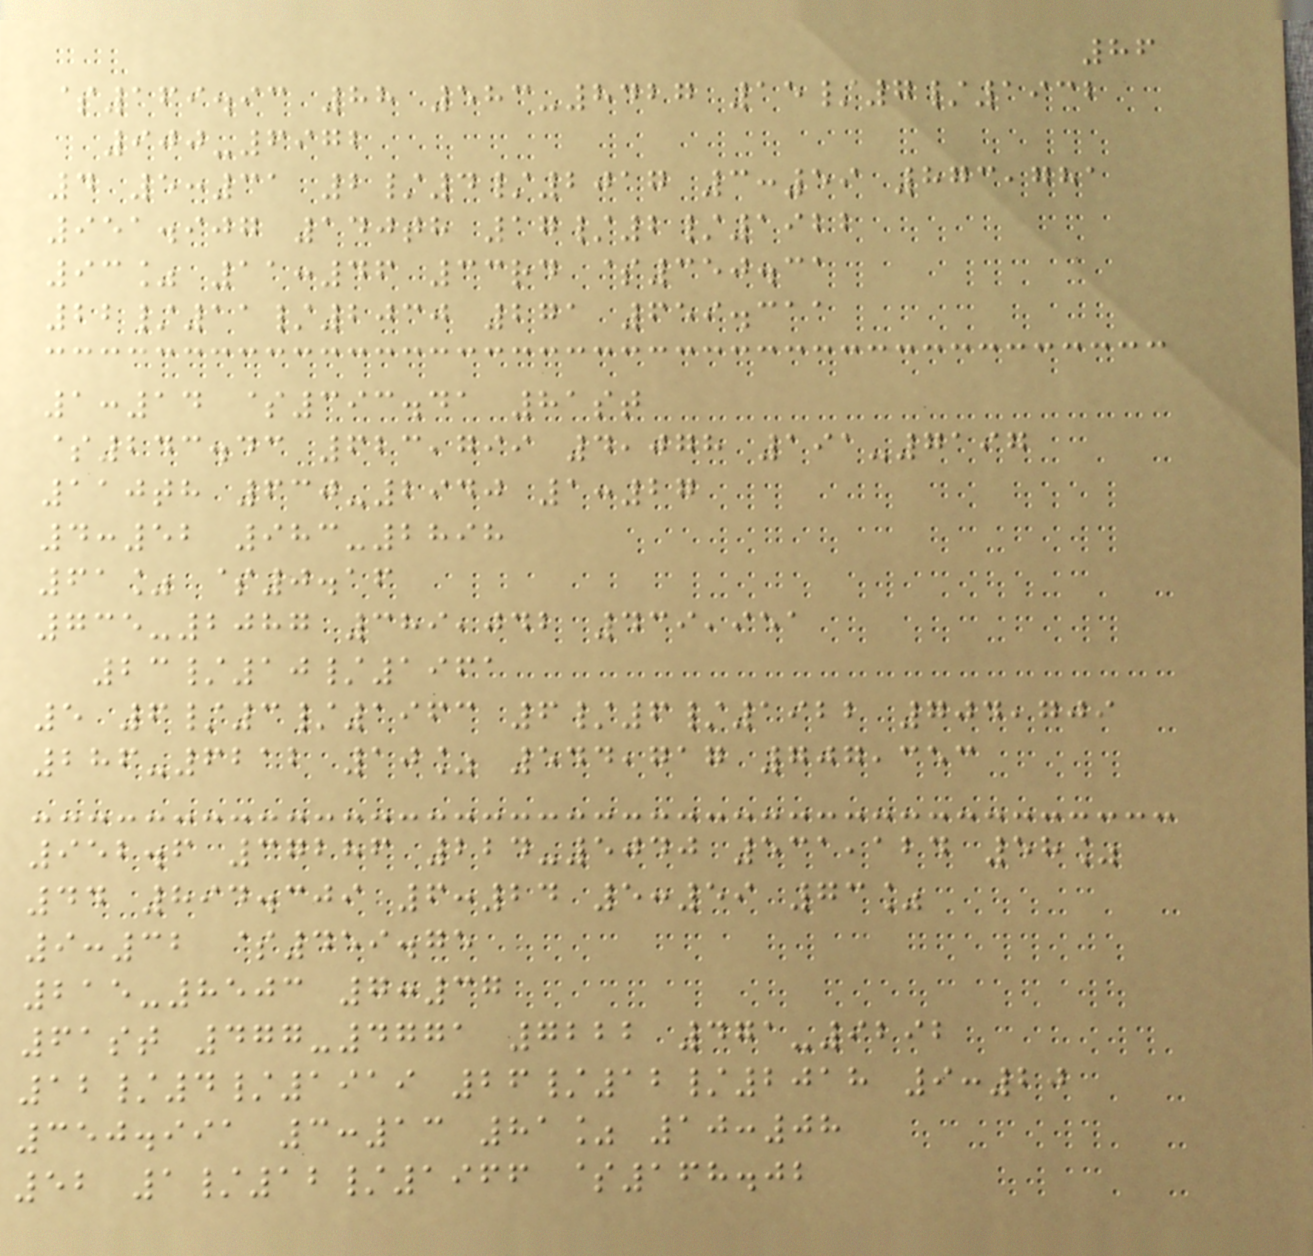86
$169.93 88 583-8427 15/7/1932
900-6972
4 5:31 2/4/2017 3:59 873,781
951.907 140th 17/2/1922
93% 11:46 33rd $350.31
22/11/2030 271 659.311
1:14 $393.41 81st
$243.43 623,799 4,078 191-7197
110th 630-2940 1:27
4:52 983-2898
61% $0.16
735-2087 389,042 439,951
23/10/1961
5 6/3/1963 6/6/1922 704,709
286-6212 10% 544,717 707,353
952.6 37286 224-5040 531,124 58%
44 894.309 6:24 5:59 73%
9:32 $459.75
215-8503 7:37
61st 477-4771 7222 471-9292
12/4/1919 26/12/2018 9:20
350.991 3:13 81% 10:08
52 1/12/1966 $168.02
